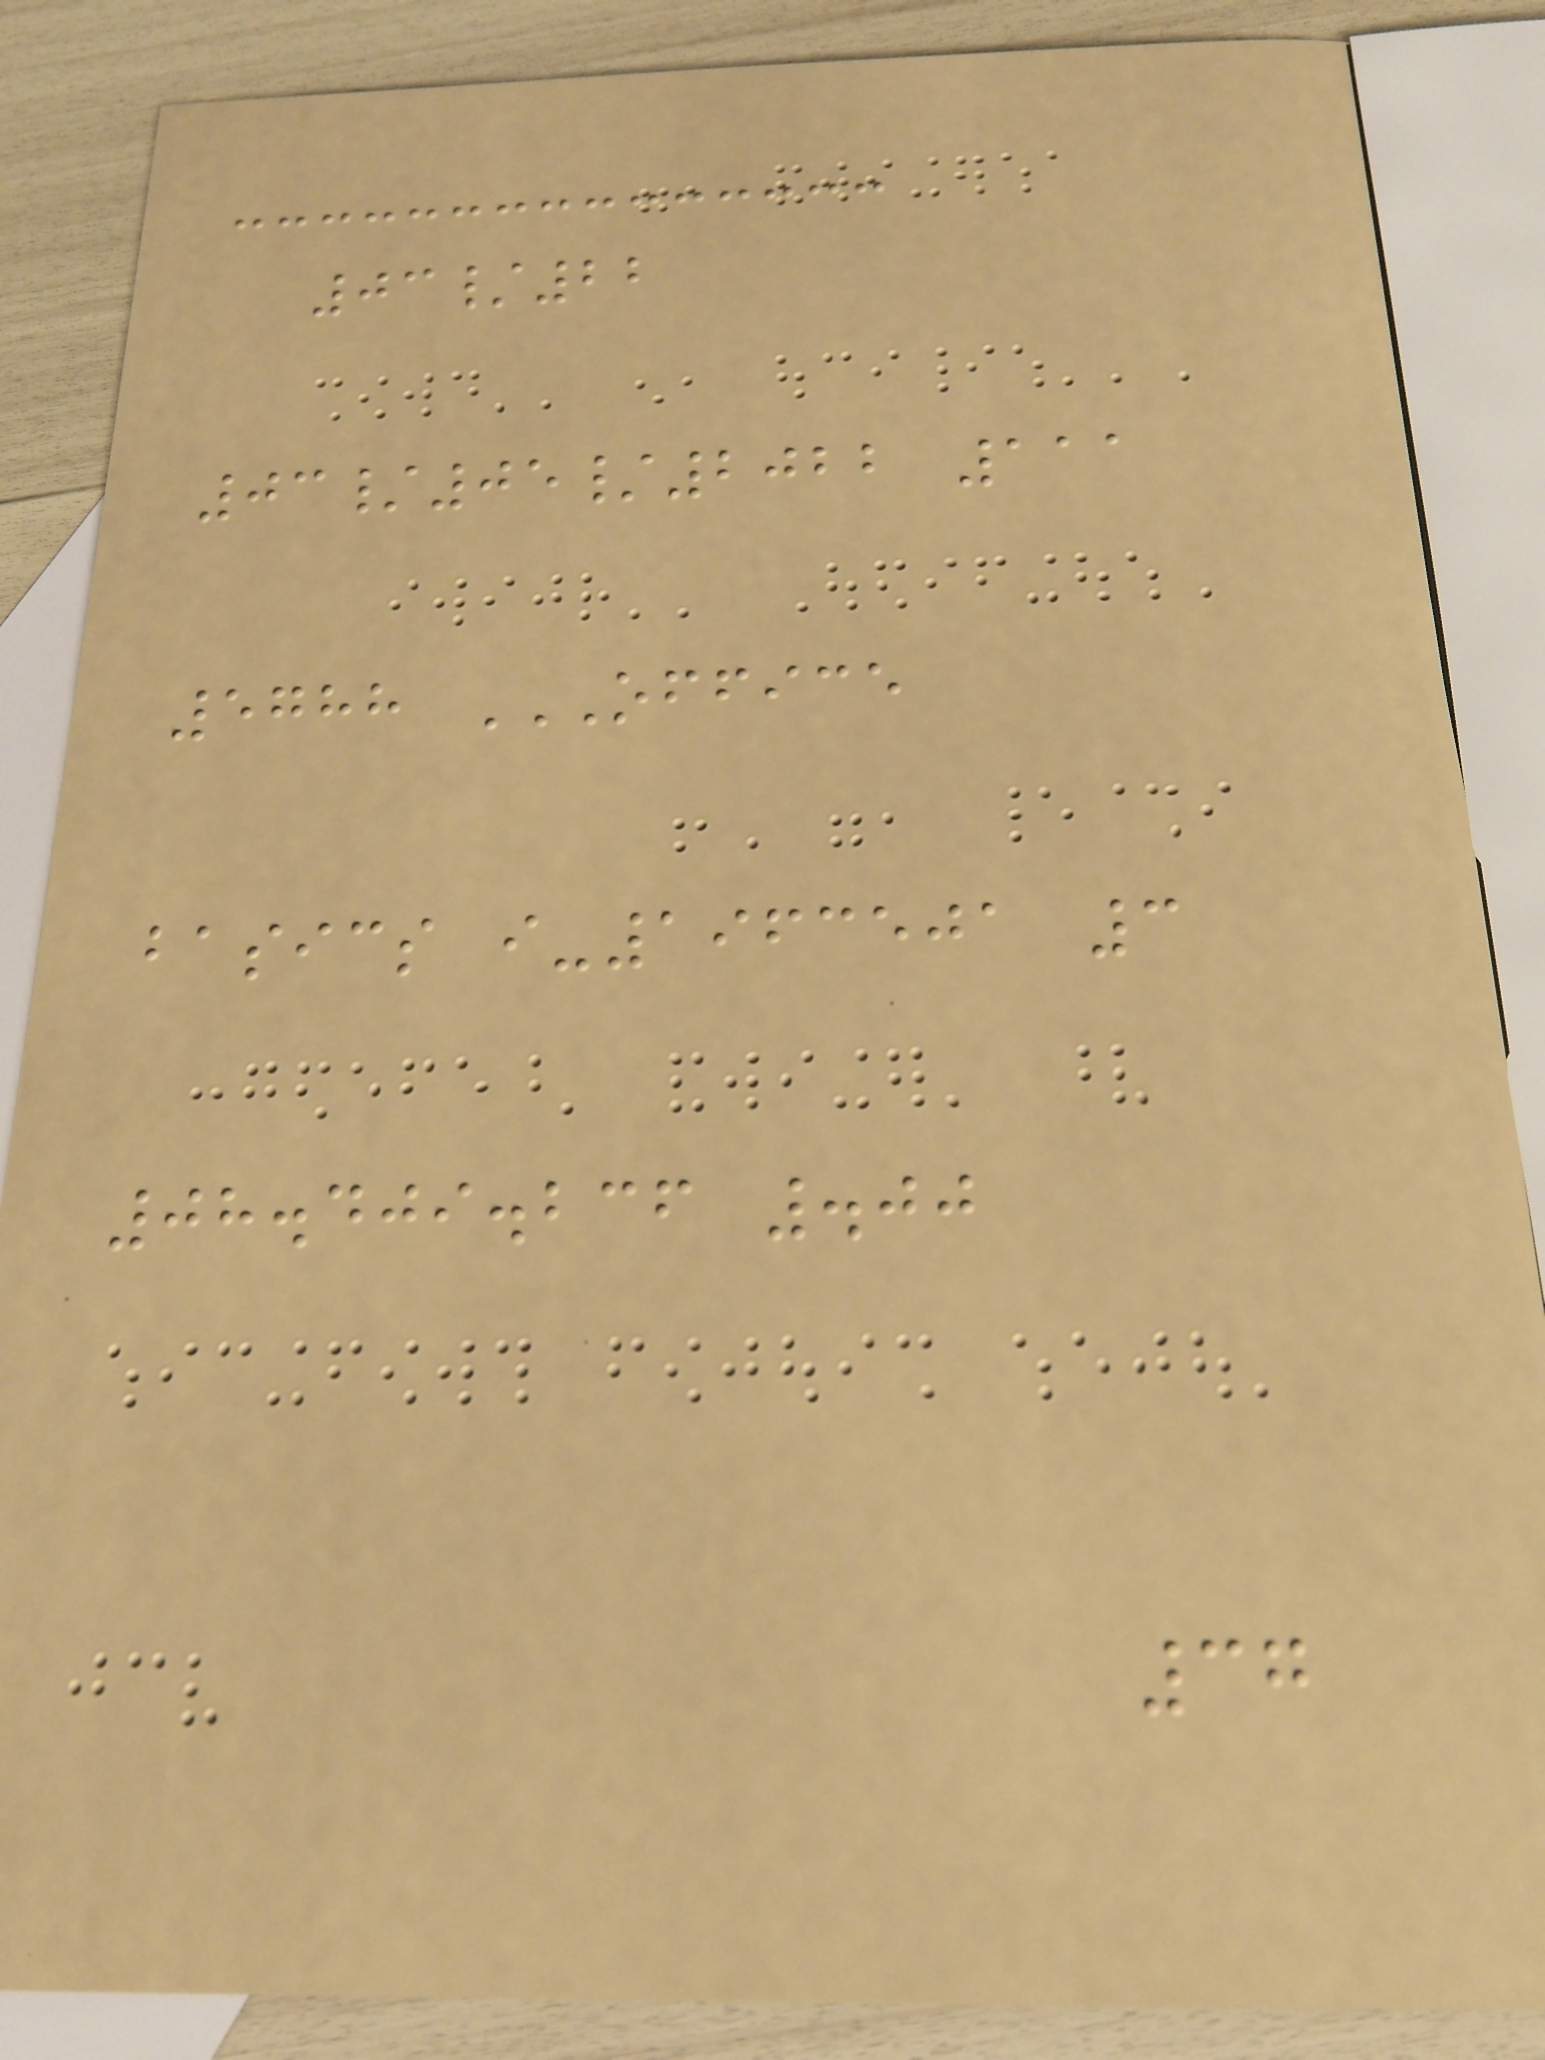03/22
03/05/2022 111
5788 OFFICE
BASICS I-1963501 3
08.409.236 .00
37
